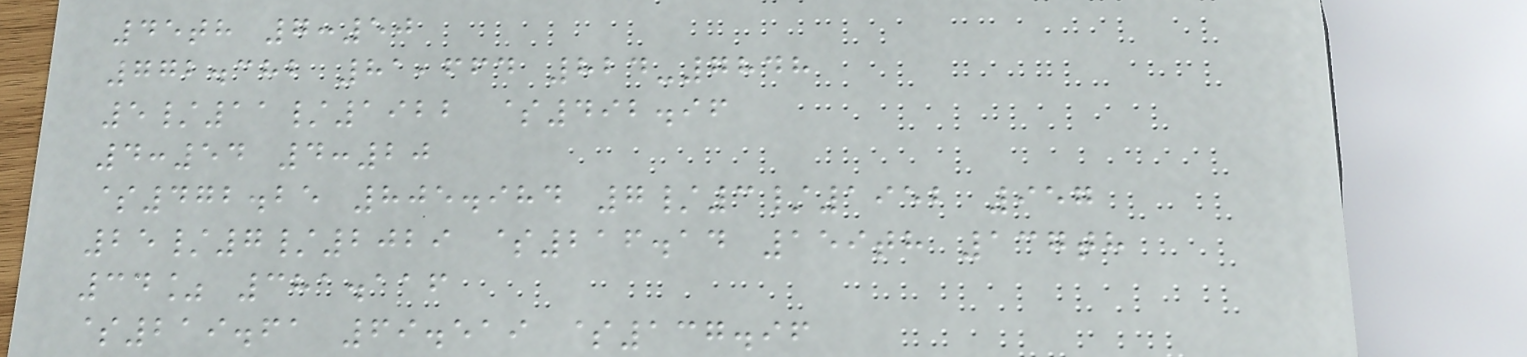45th 7:50
772.382 81,664 824-7848
5/11/1922 $492.96
4:54 4:20
$472.25 805.984 7/3/1952 957
25/7/2029 $216.14 159th 137th
34% 381.116
$219.61 69.519 $137.96
